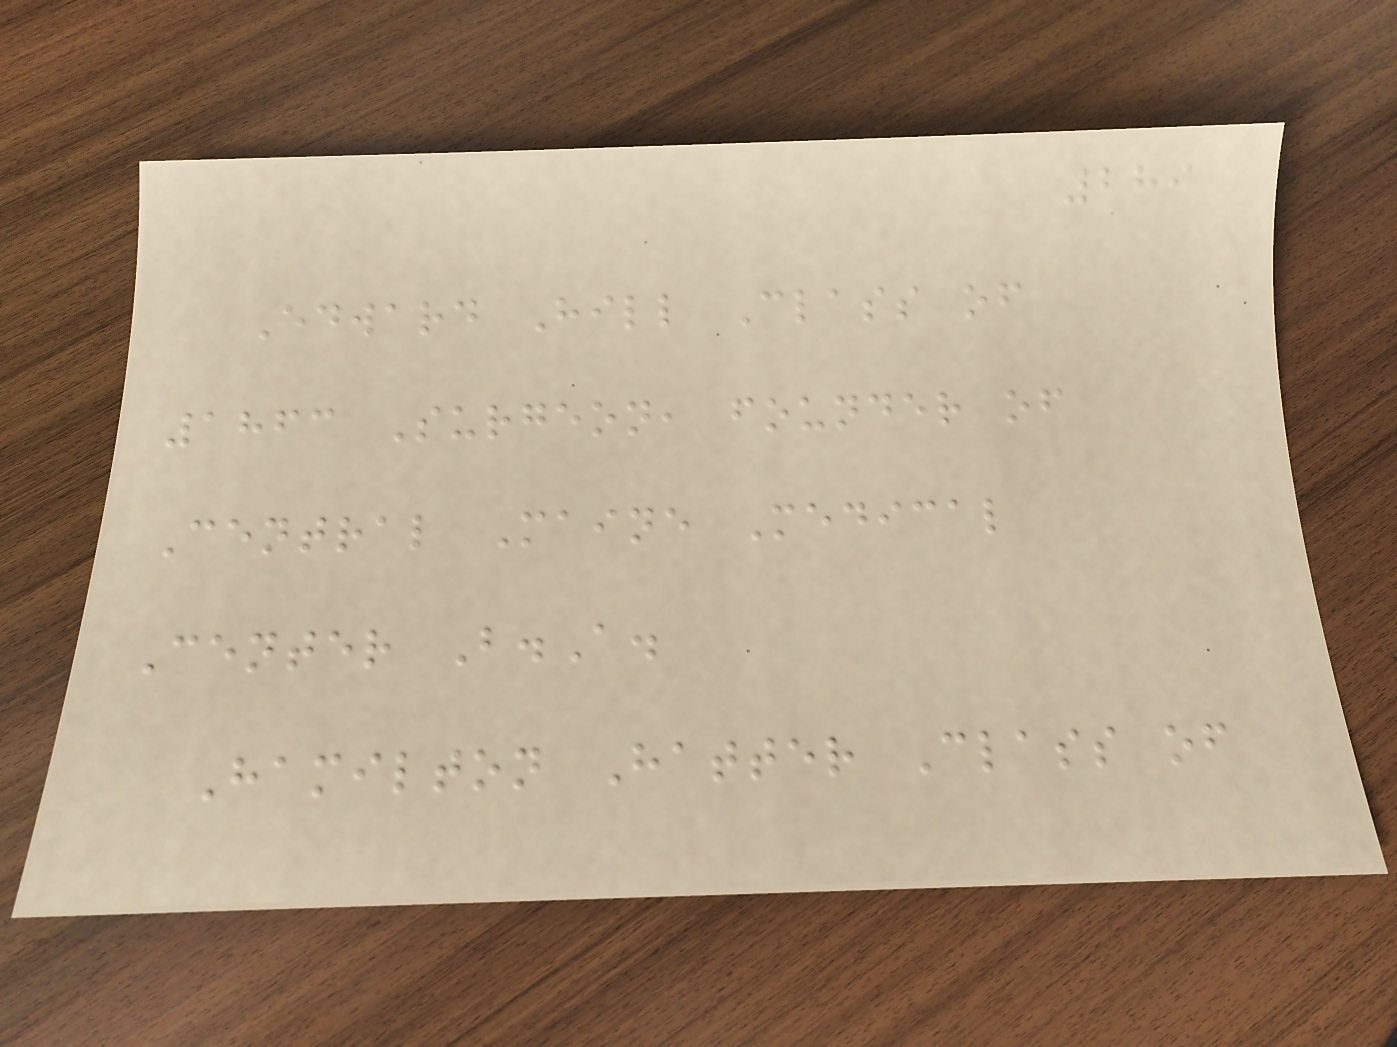289
Edward Hill Class of
1863 Surgeon, founder of
Central Maine Medical
Center B.A.
Hamilton Hatter Class of
